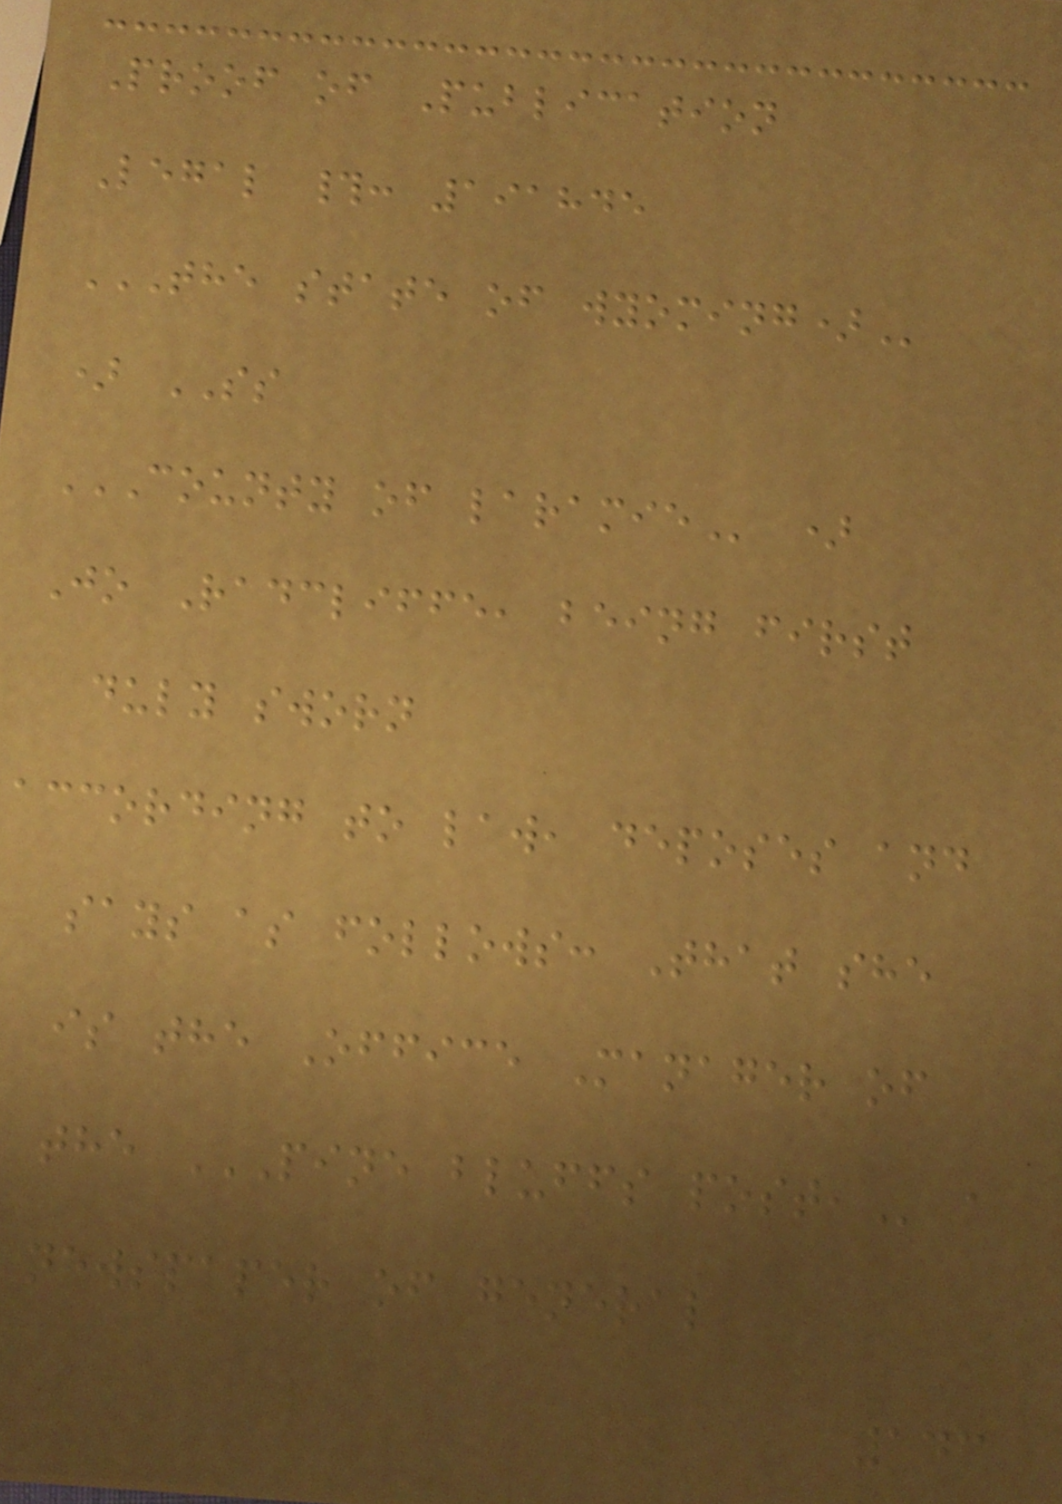Proof of Publication
Legal #: 191845
THE STATE OF WYOMING)
) SS
COUNTY OF LARAMIE )
Jo Radcliffe, being first
duly sworn
according to law, deposes and
says as follows: That she
is the Office Manager of
the PINE BLUFFS POST, a
newspaper of general
143
